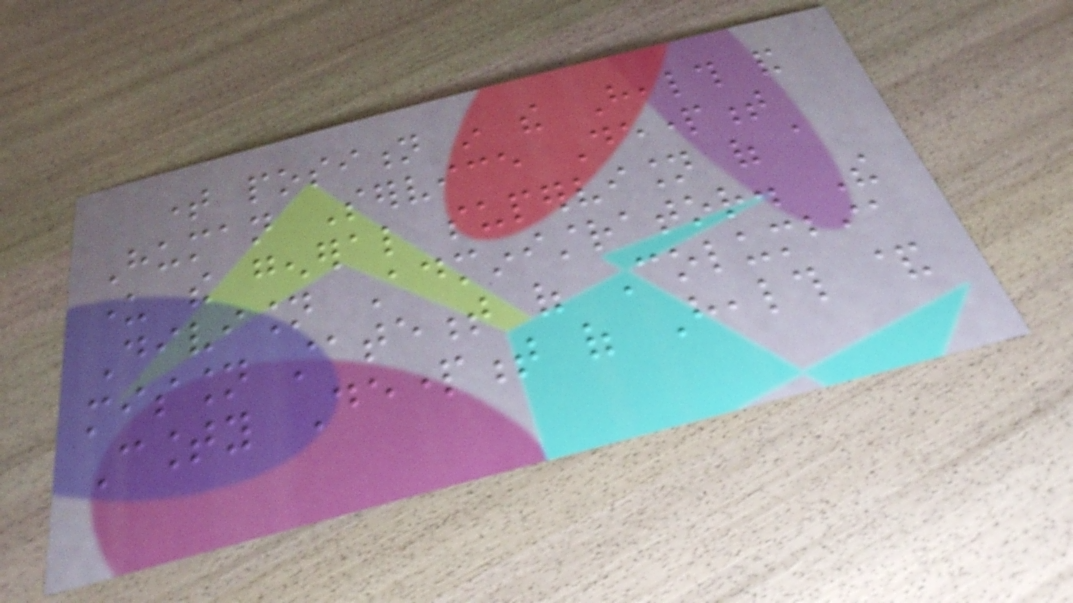time position in the Health and
Human Service Department
under the general supervision of a
Division Administrator. The
mission statement of Columbia
County Department of Health &
